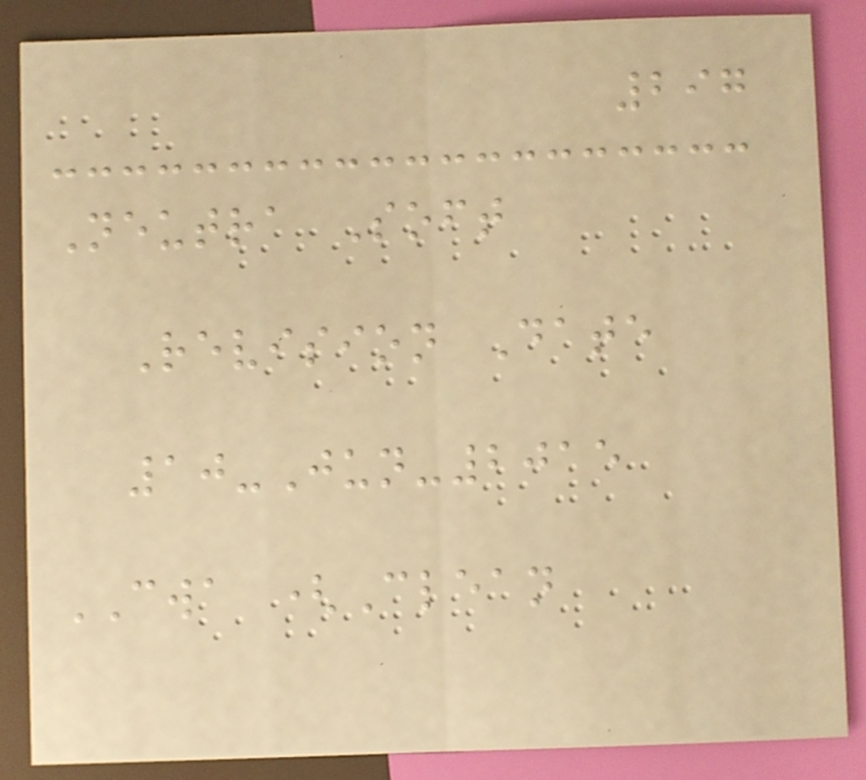297
Neutra Soft
Revision Date
10-Jun-2015
CWA (Clean
